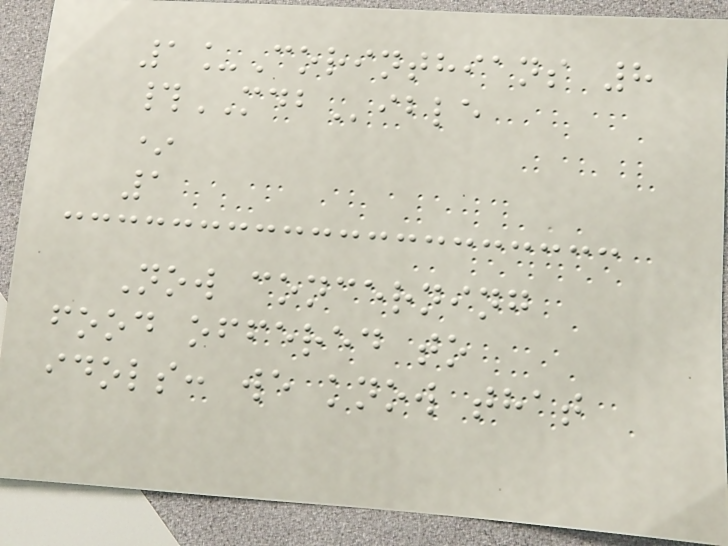1_Corinthians 8
#MDBible
*
1
Now concerning
food offered to
idols: we know that
